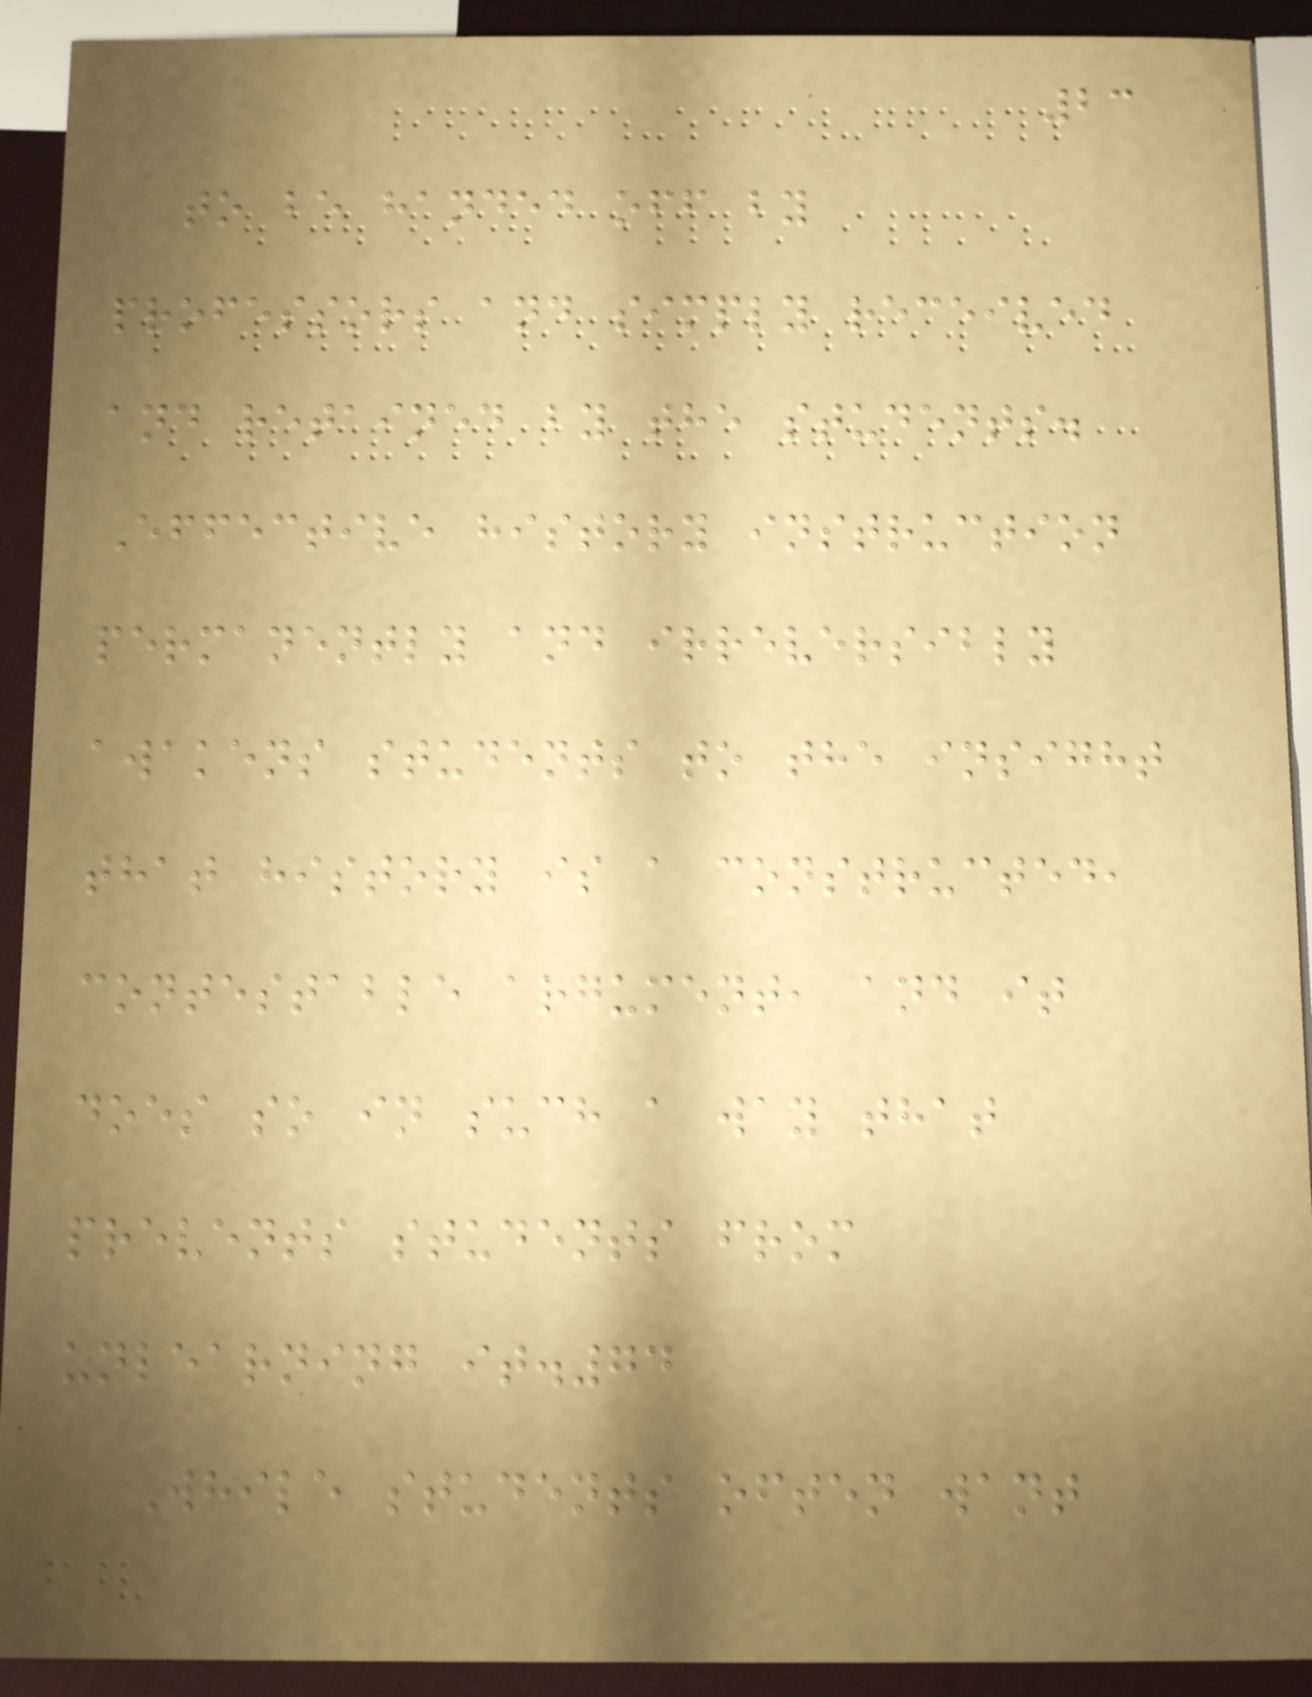23
to be handed off by
professors and simply received
and retained by the students.
Effective history instruction
permanently and irreversibly
awakens students to the insight
that history is a constructed,
contestable argument, and it
does so in such a way that
prevents students from
unlearning it.74
While students often want
